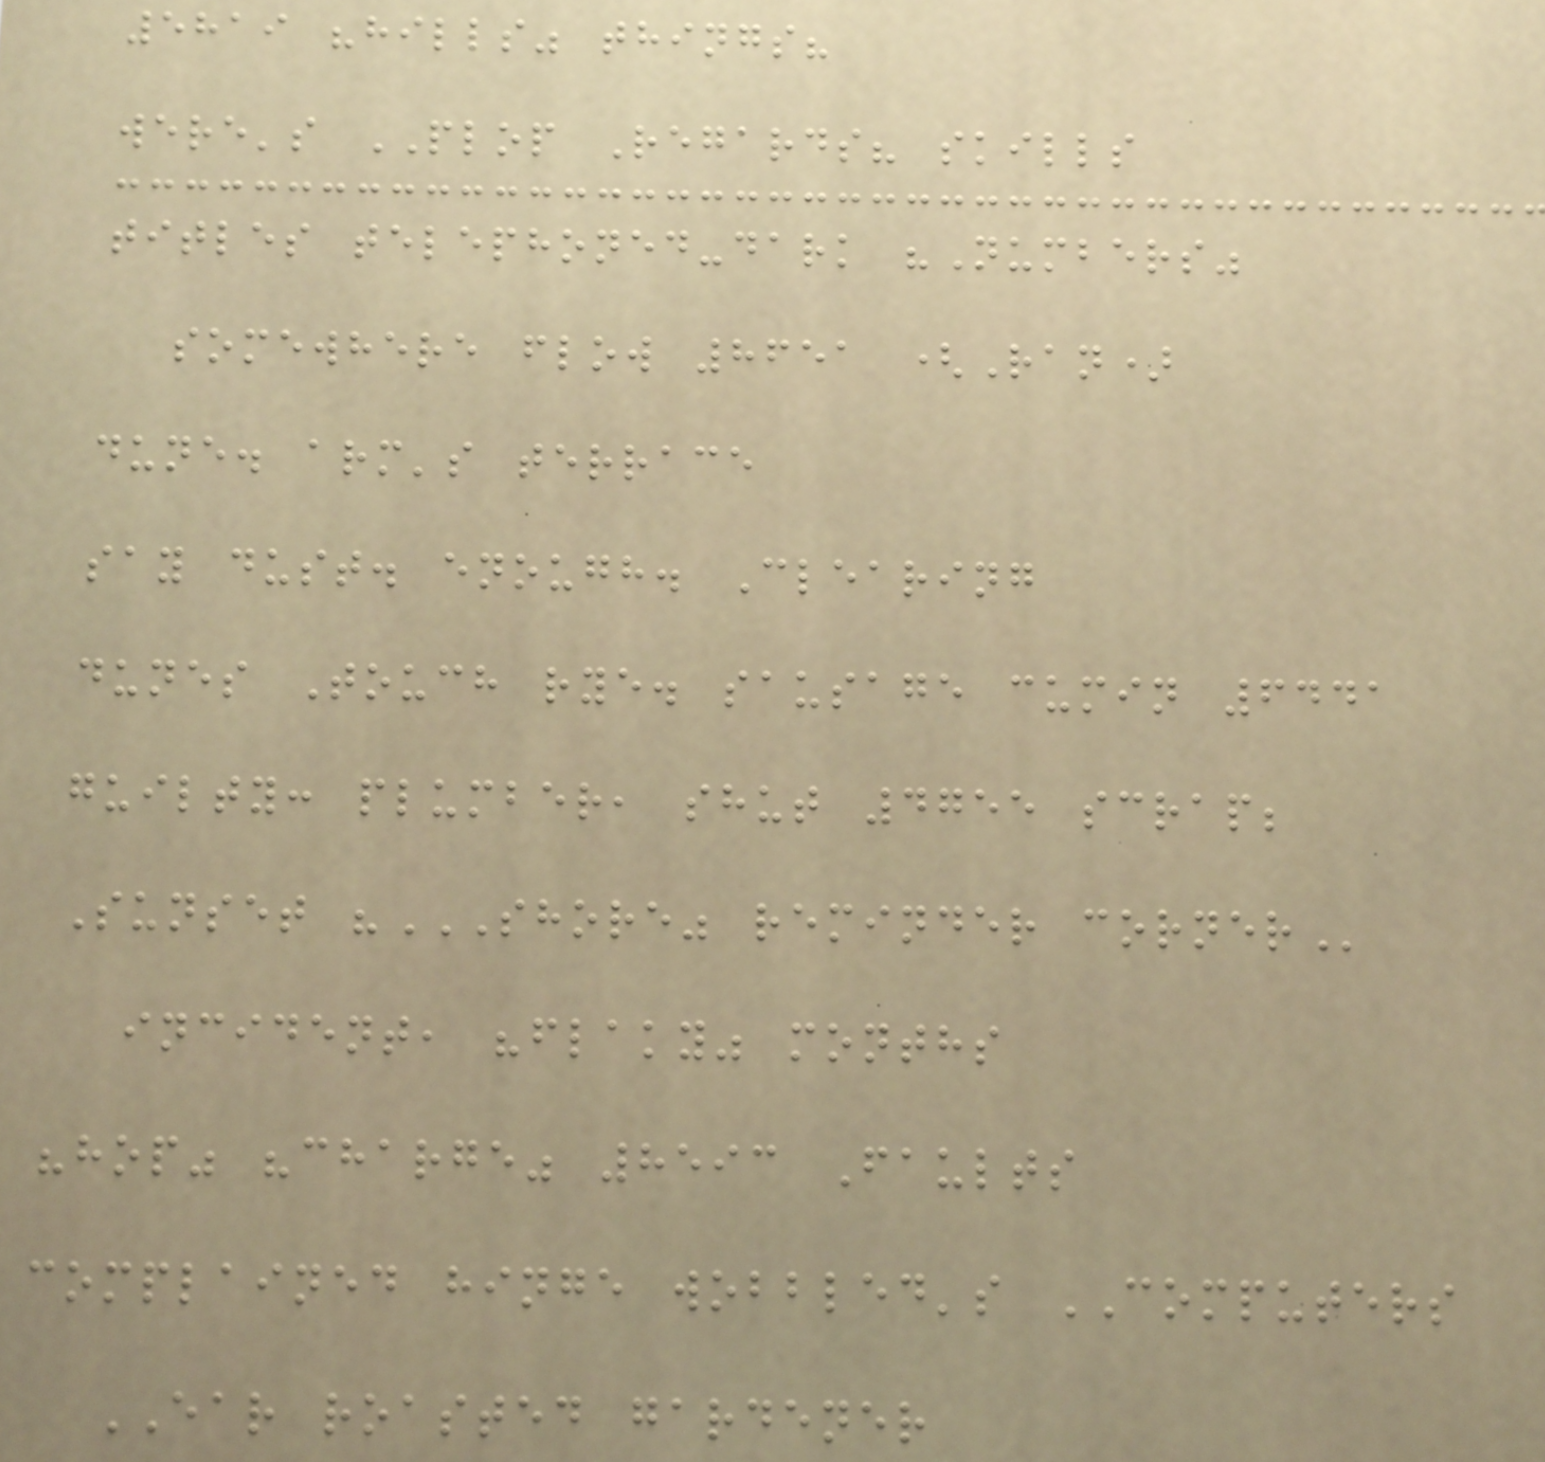5819 "hills" things?
were's PLOP Regards? skills
titles telephoned-dark "Numbers"
somewhere flow 8651 (Ran)
dune. arm's terrace
say dust. enough. Clearing
dunes Touch rye. sausage cumin 6441
guilty: plumber, shut 4755 scrap;
Sunset "SHORE" REMINDER CORNER
incident, "flaky" months
"hop" "charge" 8593 Faults
complained hinge wobbled's COMPUTERS
EAR roasted gardener
